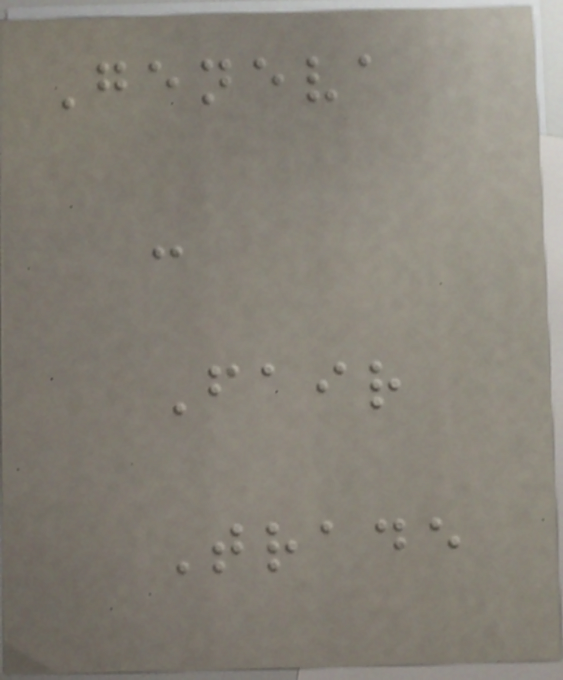Geneva
-
Fair
Trade
